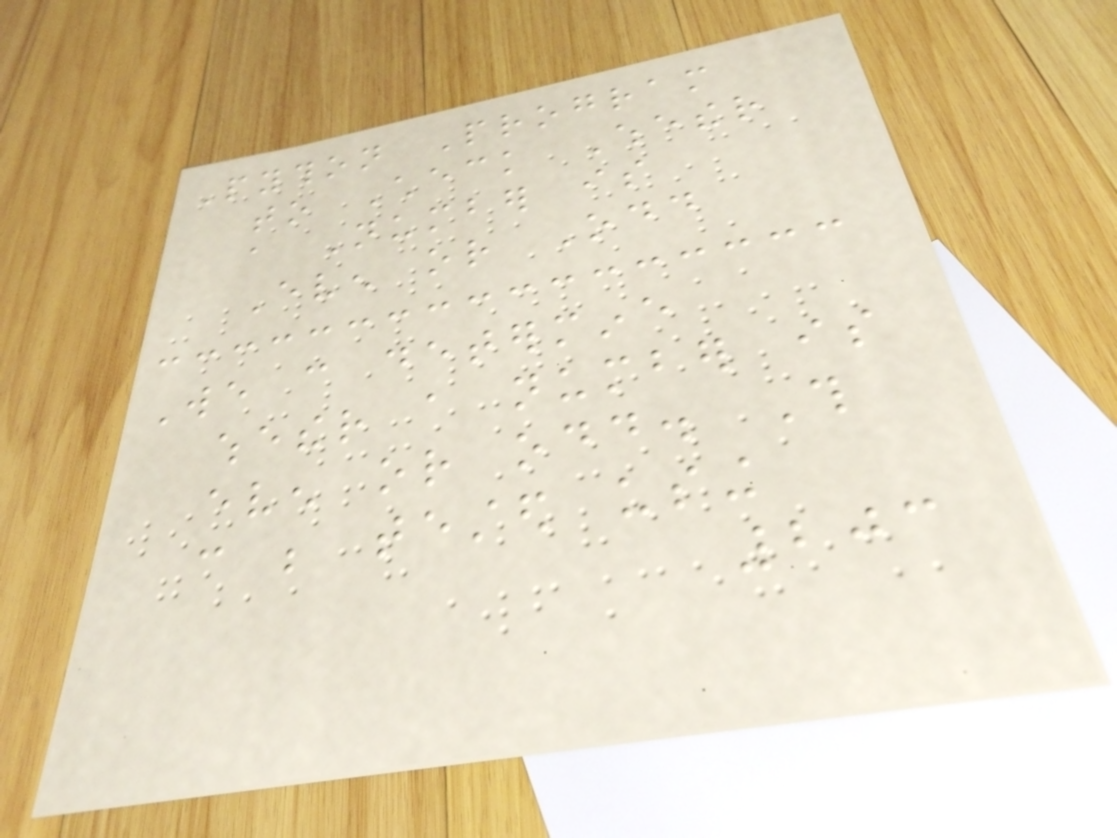Python Program
to Check Whether
a Number is
Even or Odd
We can determine
whether a number is
even or odd. This
can be tested using
203
